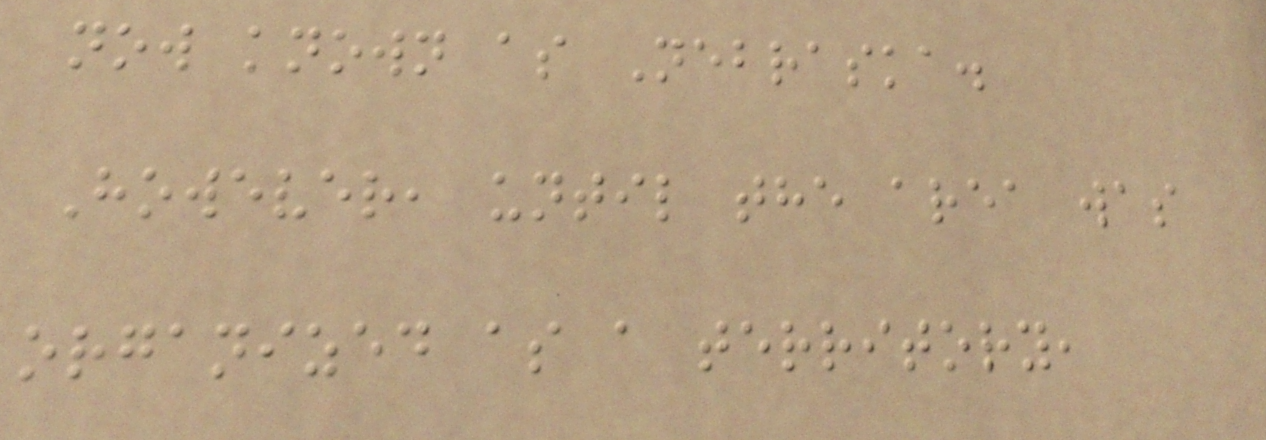now known as Nebraska.
However, until the area was
organized as a territory,
